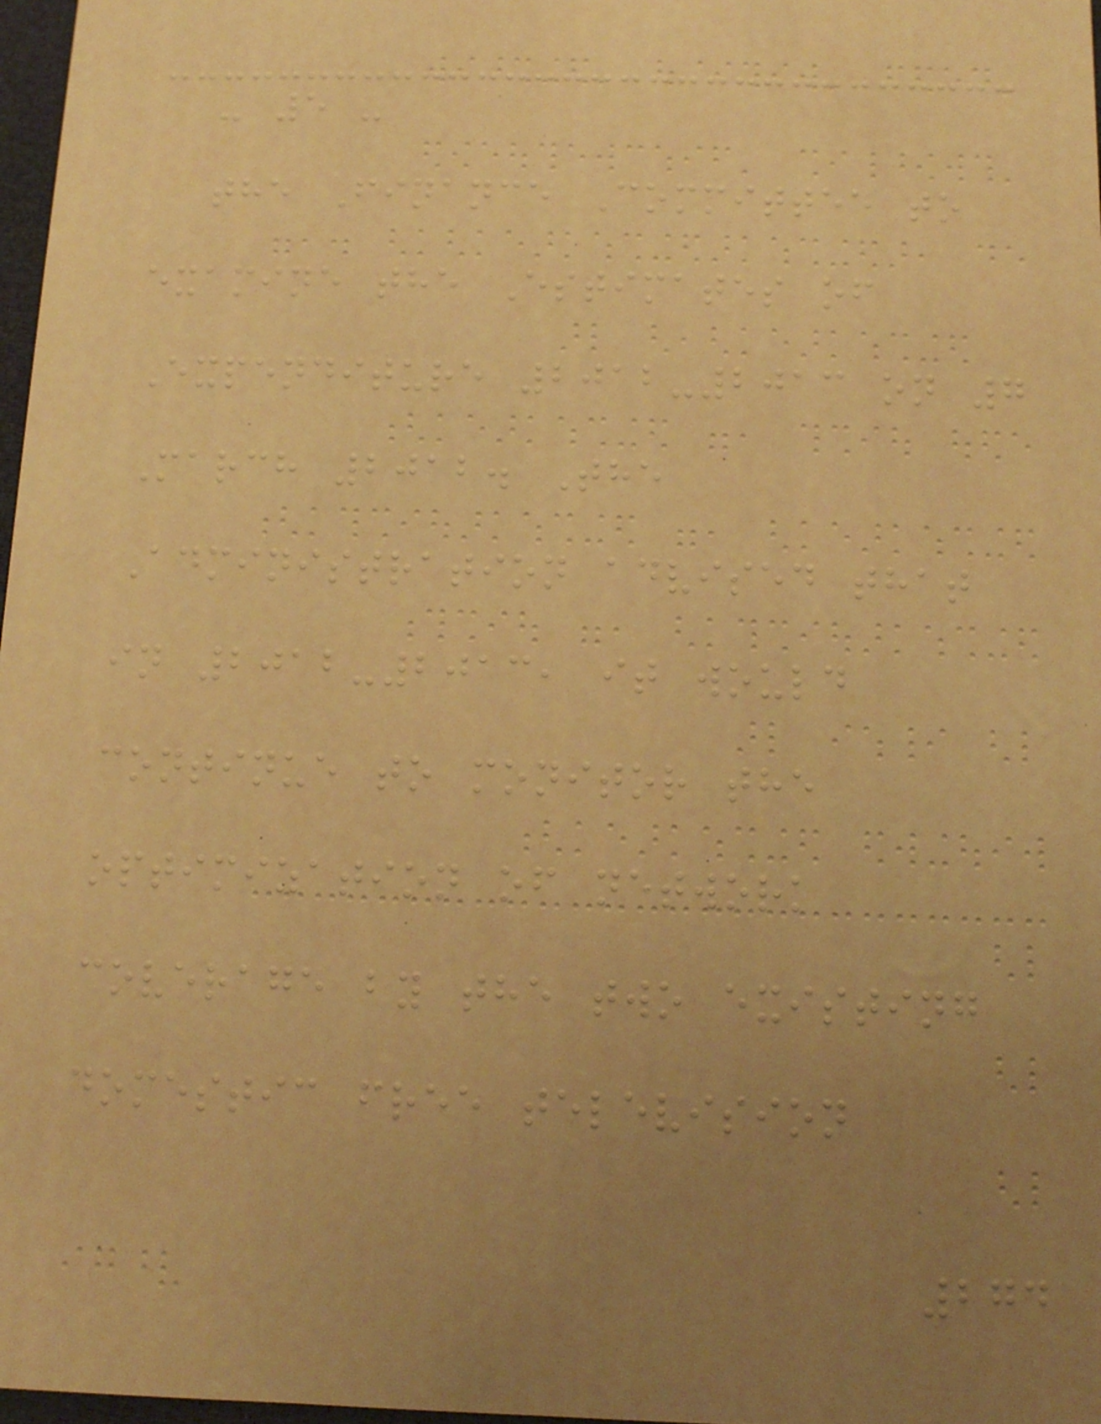- 5 -
the Finance Committee to
examine the Estimates of
Expenditure 2012-2013 on 7
March 2012. The
Administration advised that
in 2012-2013, it would
continue to monitor the
optimization of network
coverage by the two existing
domestic free television
274
